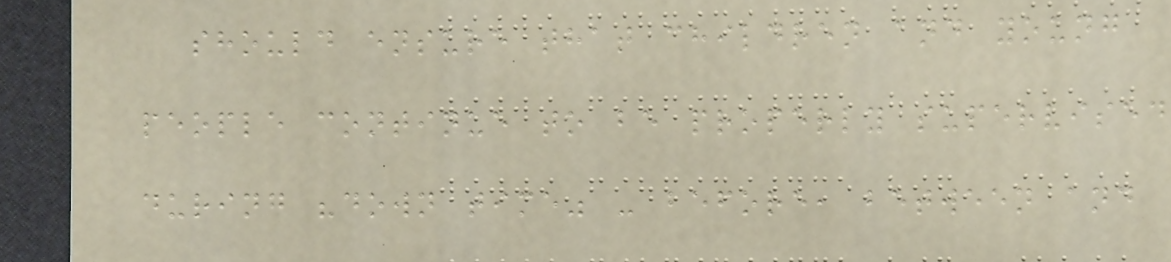should ensure that children and young
people continue to be properly supervised
during "down time" - before, between and
